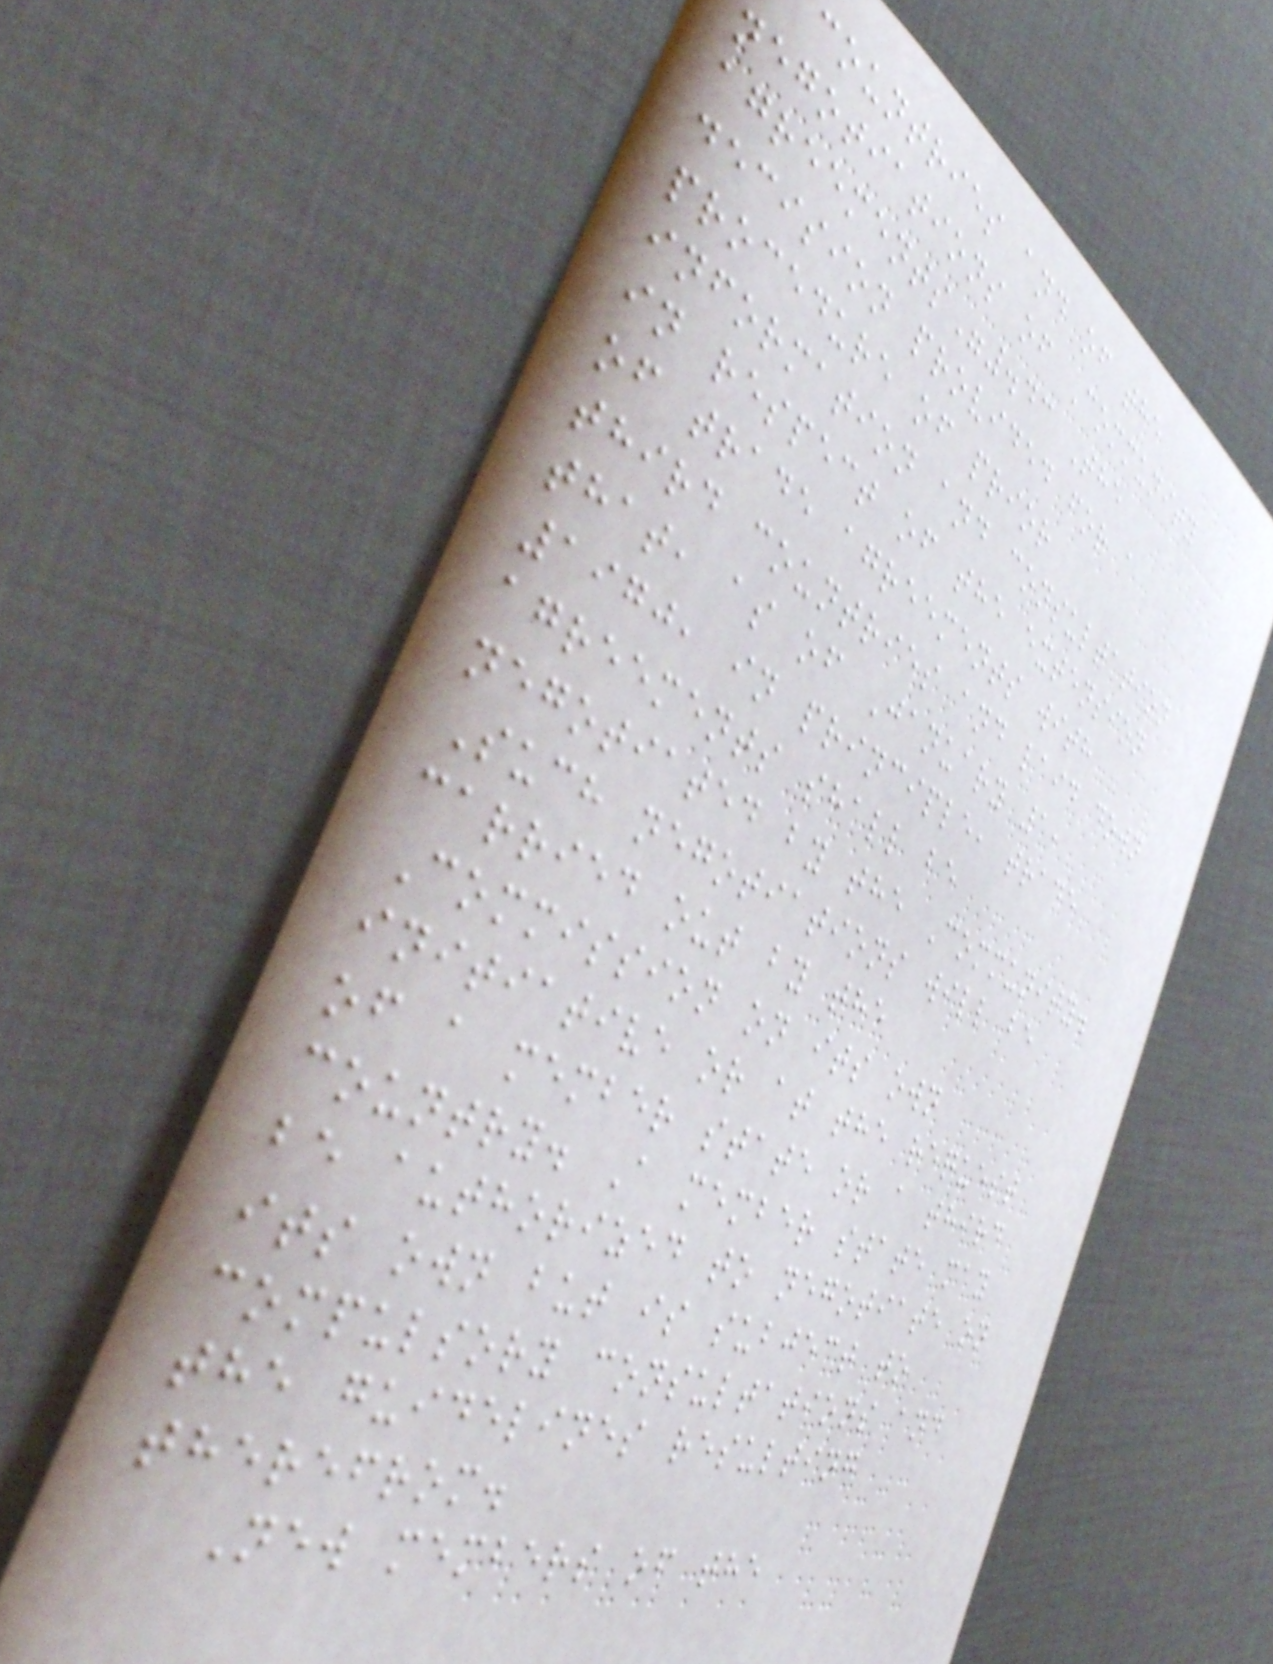countries and of the
negotiations of Community
agreements".43 The
decision provided for a
procedure of prior
information and consultation
in respect of the extension
of trade agreements with
third countries and laid down
that, as of January 1,
1970, in principle, trade
agreements shall be
negotiated by the Community.
Such negotiations will be
carried out by the
Commission on its own
initiative or at the request
of a member state or a third
country. A member state may
be authorized to negotiate on
its own but is subject to
compulsory consultations and
the guidelines resulting
therefrom.
New members of the
